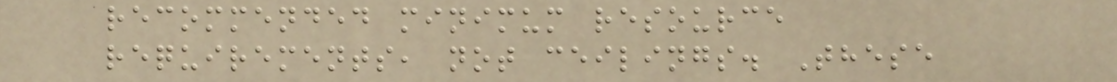recommended minimum resource
requirements, not ceilings. These
